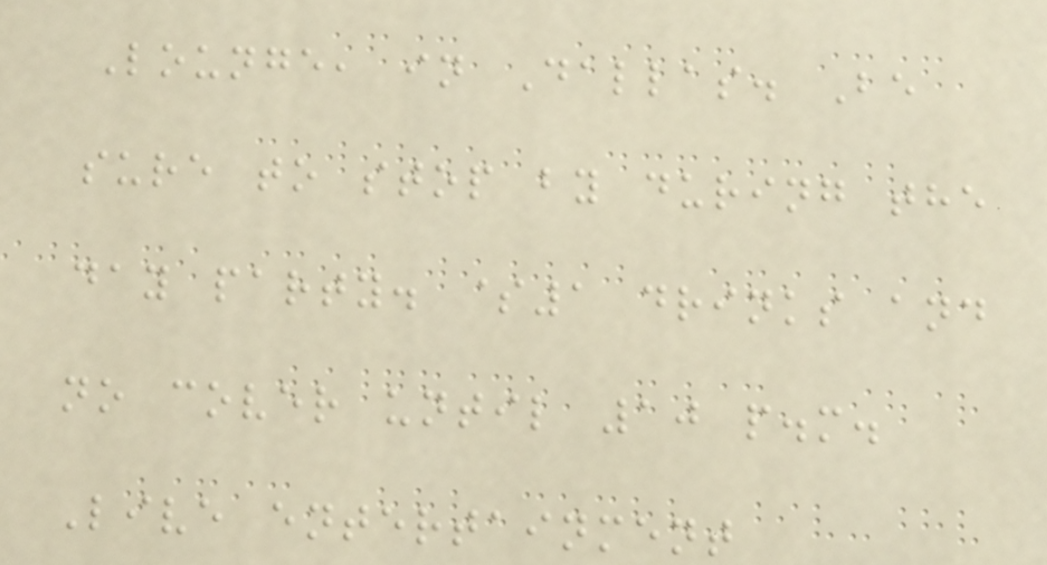Lounge, in Dallas. Be
sure to stop by during the
day party. $1 drinks and
no cover until 10 p.m.
Live entertainment
